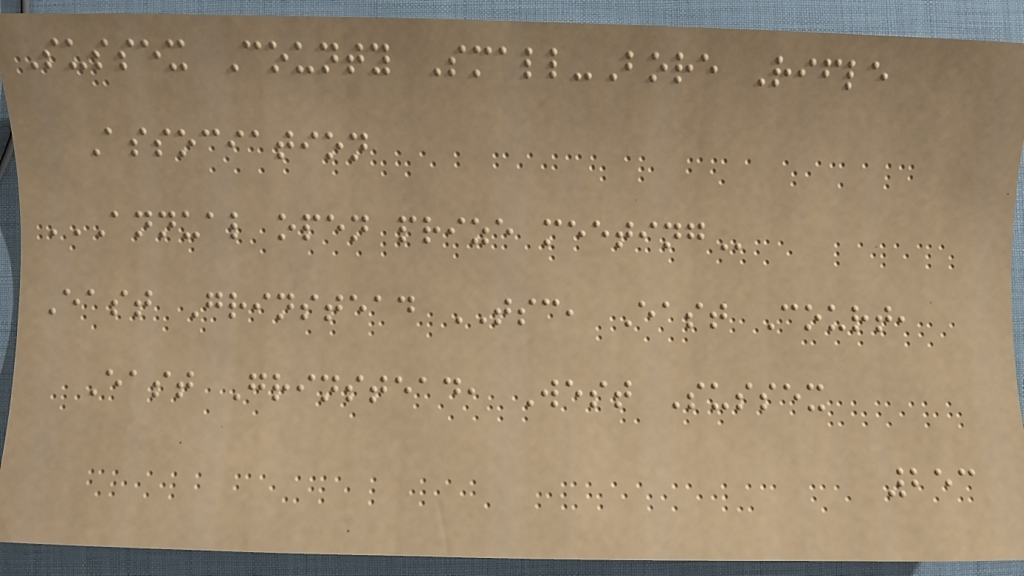Sussex County Small-Bore Rifle
Association
ANNUAL OPEN PRIZE MEETING
East Grinstead TSC, East Court,
East Grinstead, West Sussex
253
